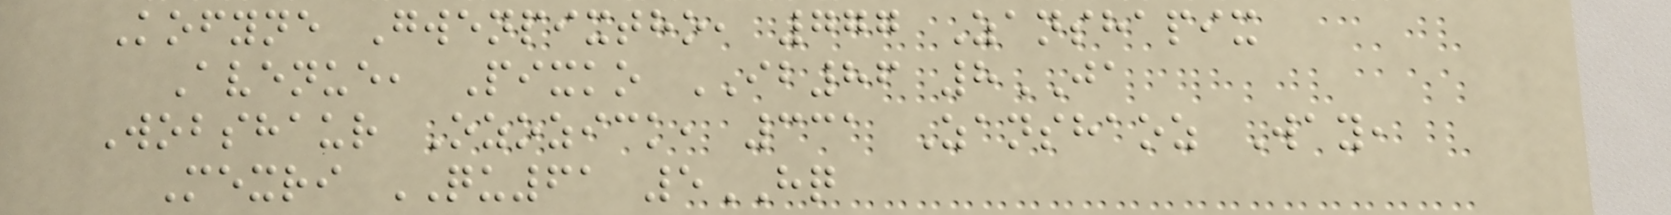Kofyne Gwenpixtho, 777 Zanshapix
Avenue, Pixko IB86 8JA
Wobshaur Ozozick, 331 Zanshaoz Way,
Mexri QU61 5HQ
